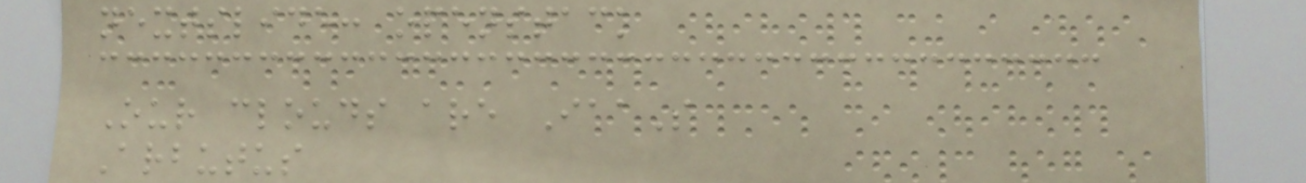nextslide: openstack
Our clouds are IaaS
Arbutus
